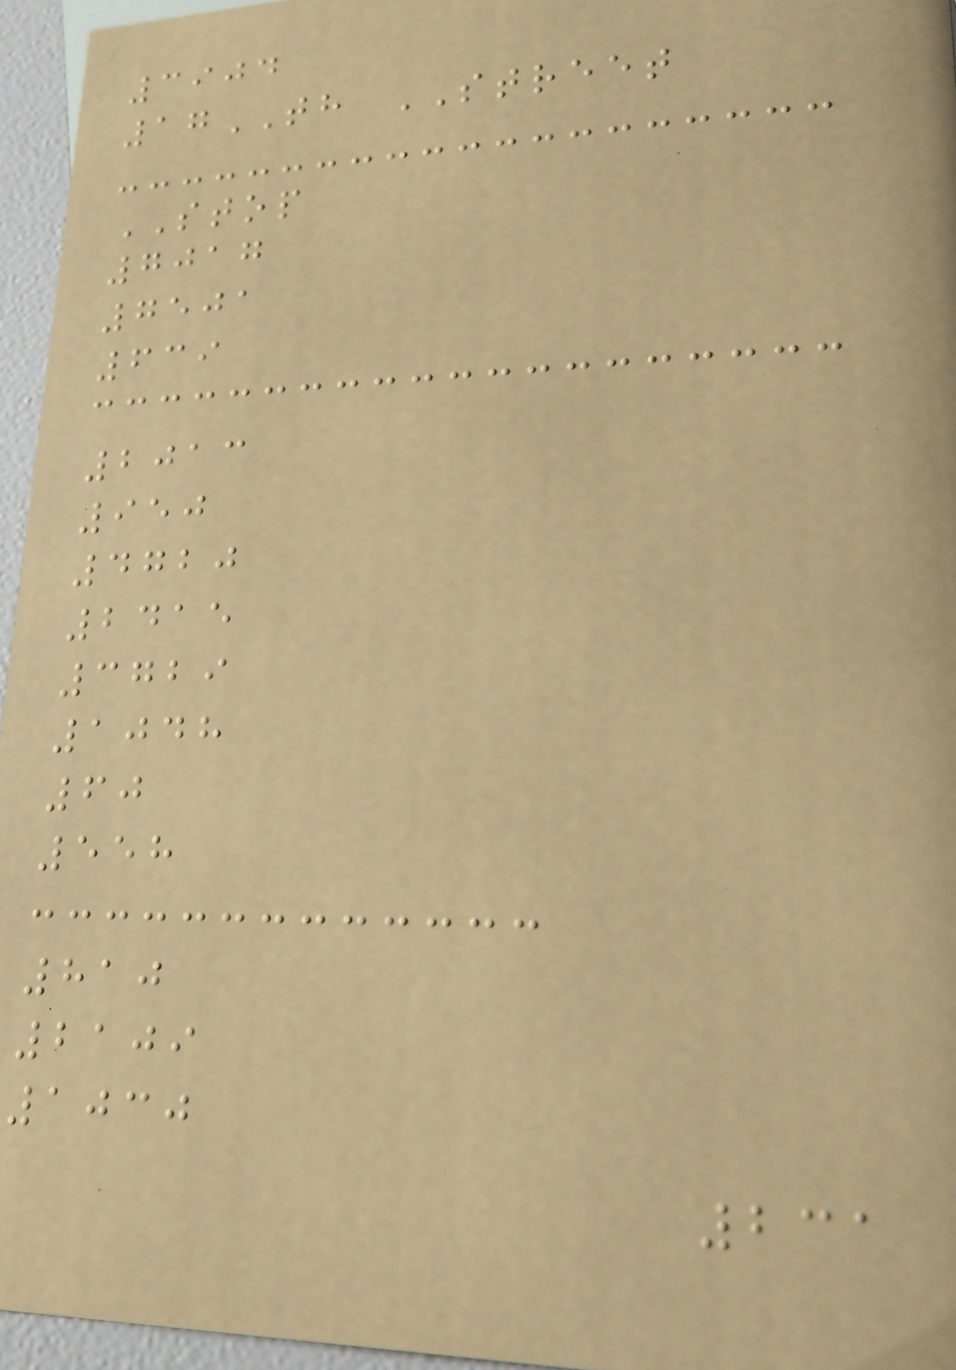3904
17TH STREET
STOP
7017
7501
639
2013
950
4720
2415
3729
1048
60
558
810
2109
1030
231
